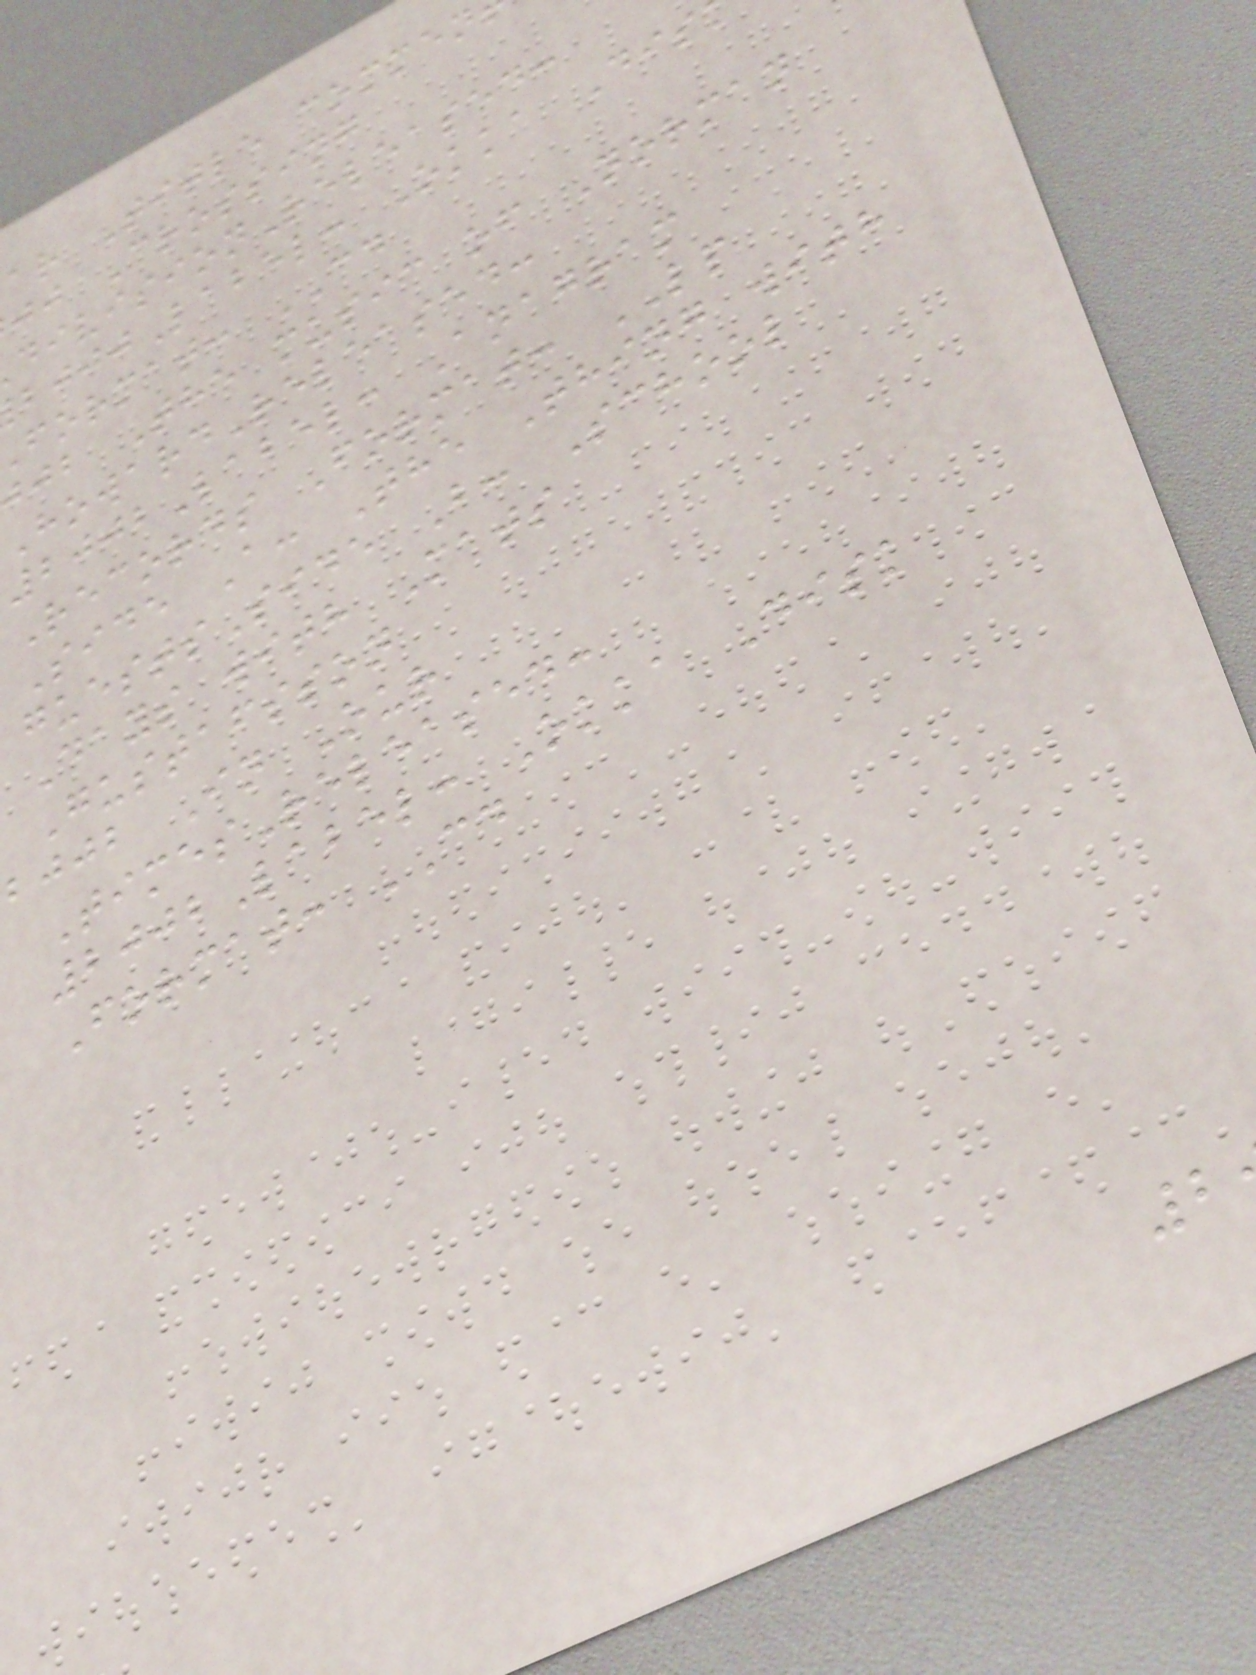ar Title commen
jj Crossing
ivisionReleased:
Label: Okka Dis
format: CD
jb The music of Norman
HowardReleased:
2002Label: Anagram
Records Format: LP
Side A: The Thing with
guestsSide B: School
Days with Mats
Gustafsson
bjjb In Our
TimesReleased:
2002Label: Okka Disk
Format: CD
